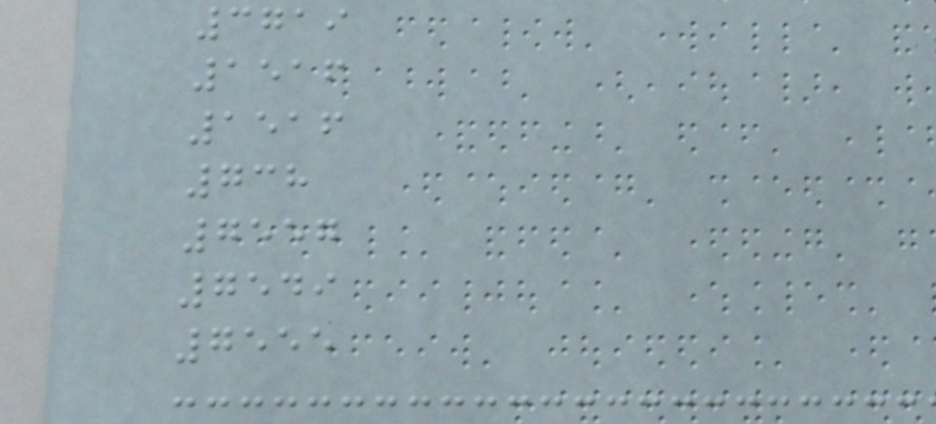3719
1516
1516
738
7557
7549
7555
